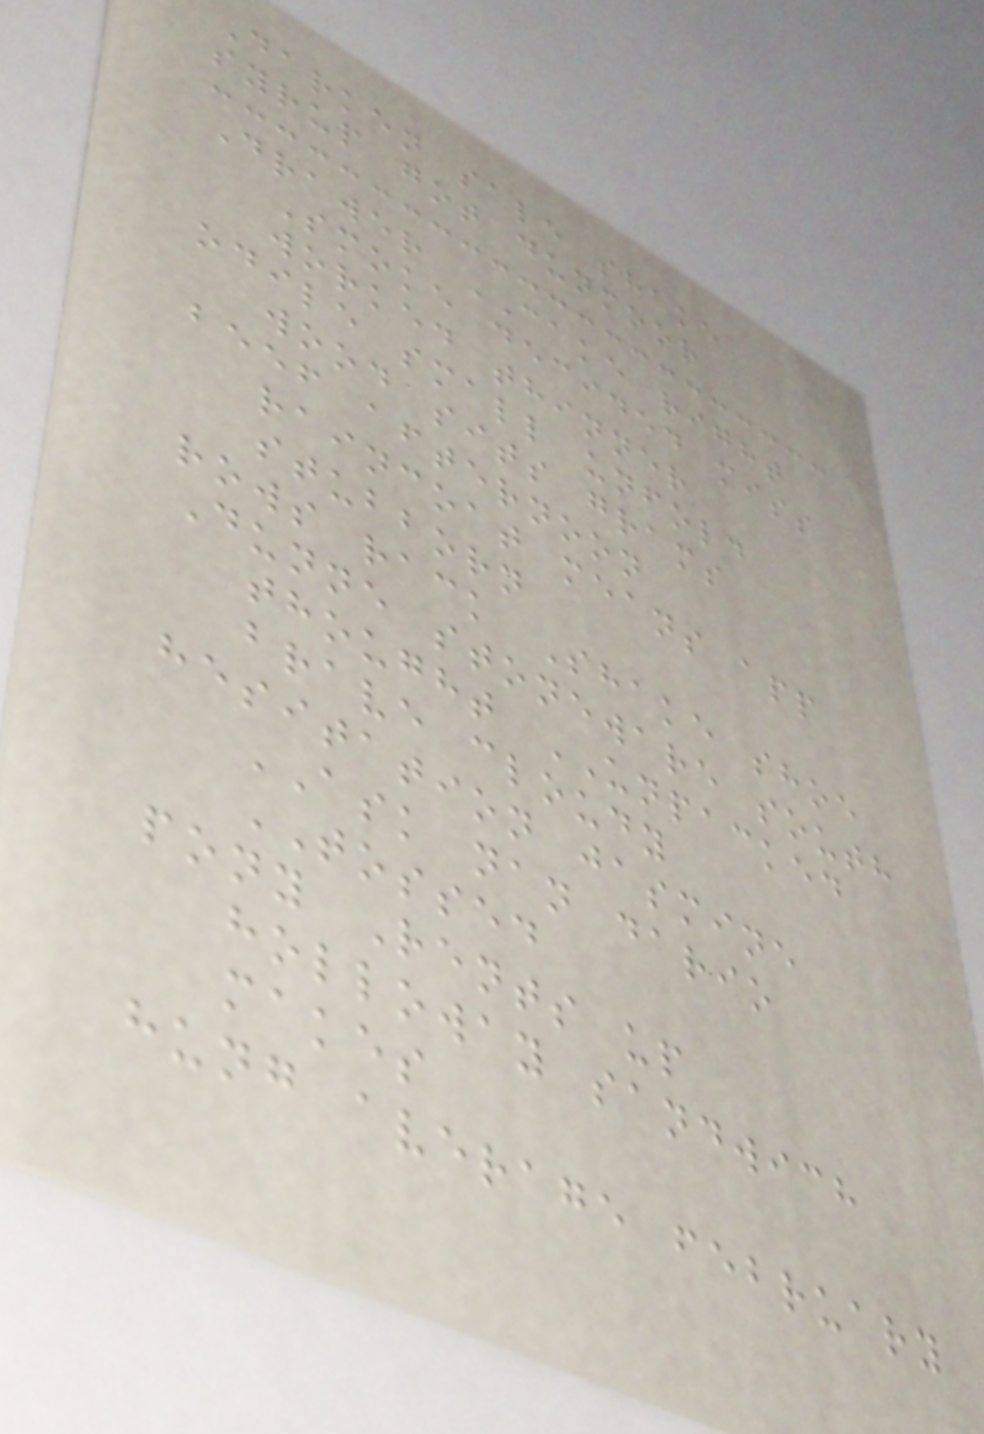Darken sale shake
syrup got dunmoor
Drawer CAKE right
Smoke decided miss
worked thinner
odile small unfold
wood sits grams
beef afternoon
raincoat means app
stubborn
rows rack Shake shoe
Dunne stoneware south
thought UNPACKED
brave cloudy
hesitation jasmine
ASK nan dario
TOSSED
pony Rents up
holloway sandwich
makes
hung average february
